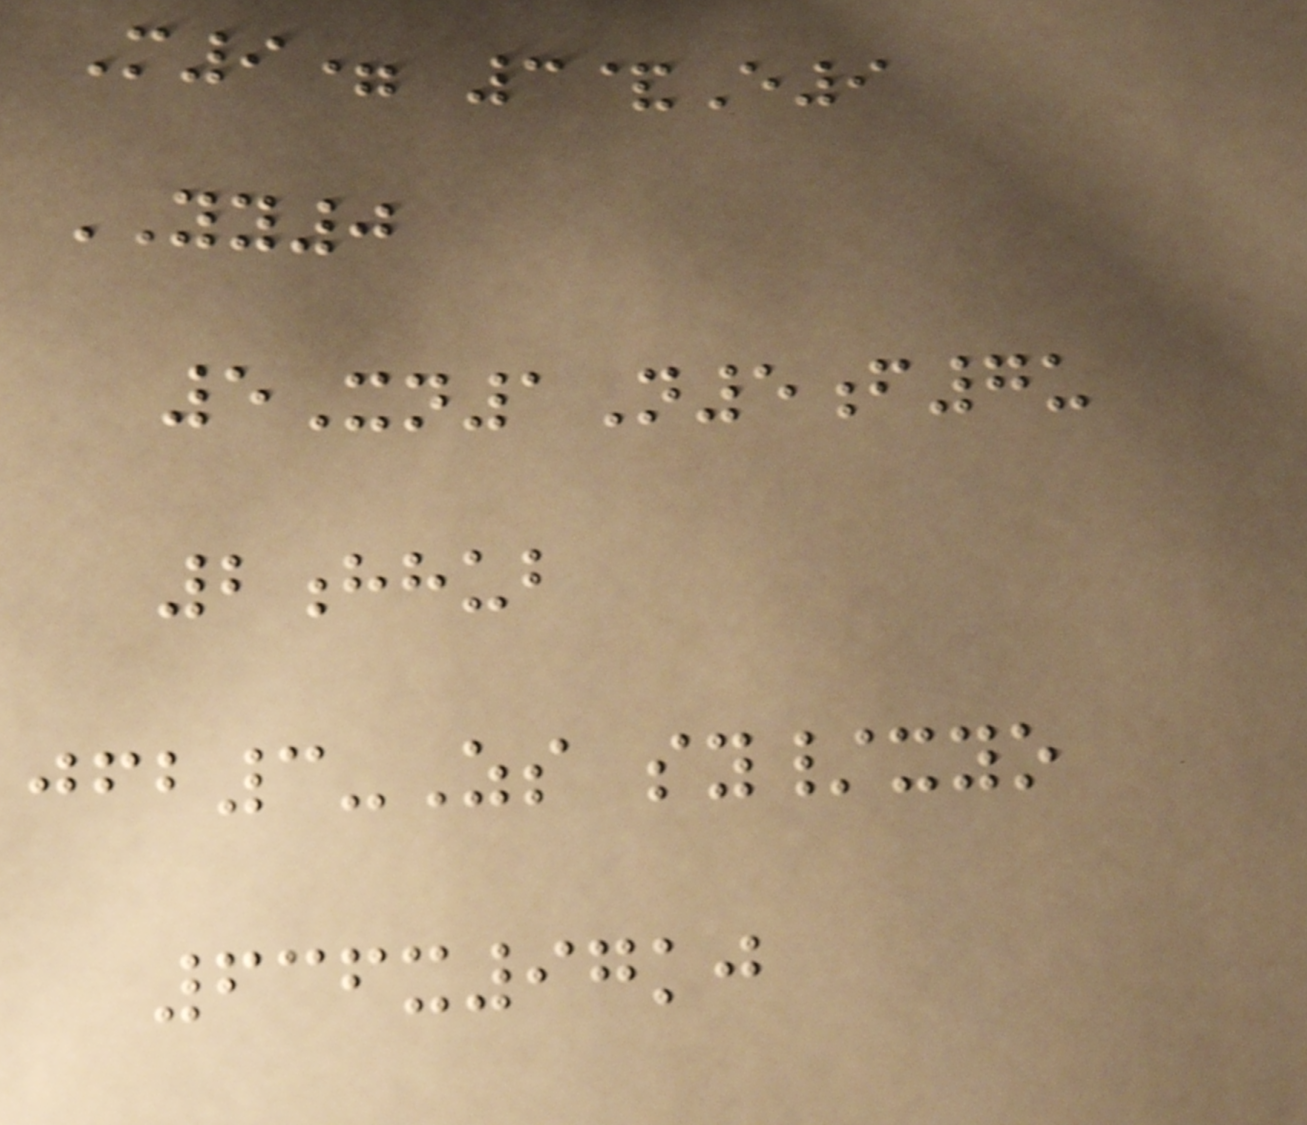M9= 3&E9
YY0
5Xn1N5f7u
2hhub
jfb3-Zs sy/xyo
636x97kj
